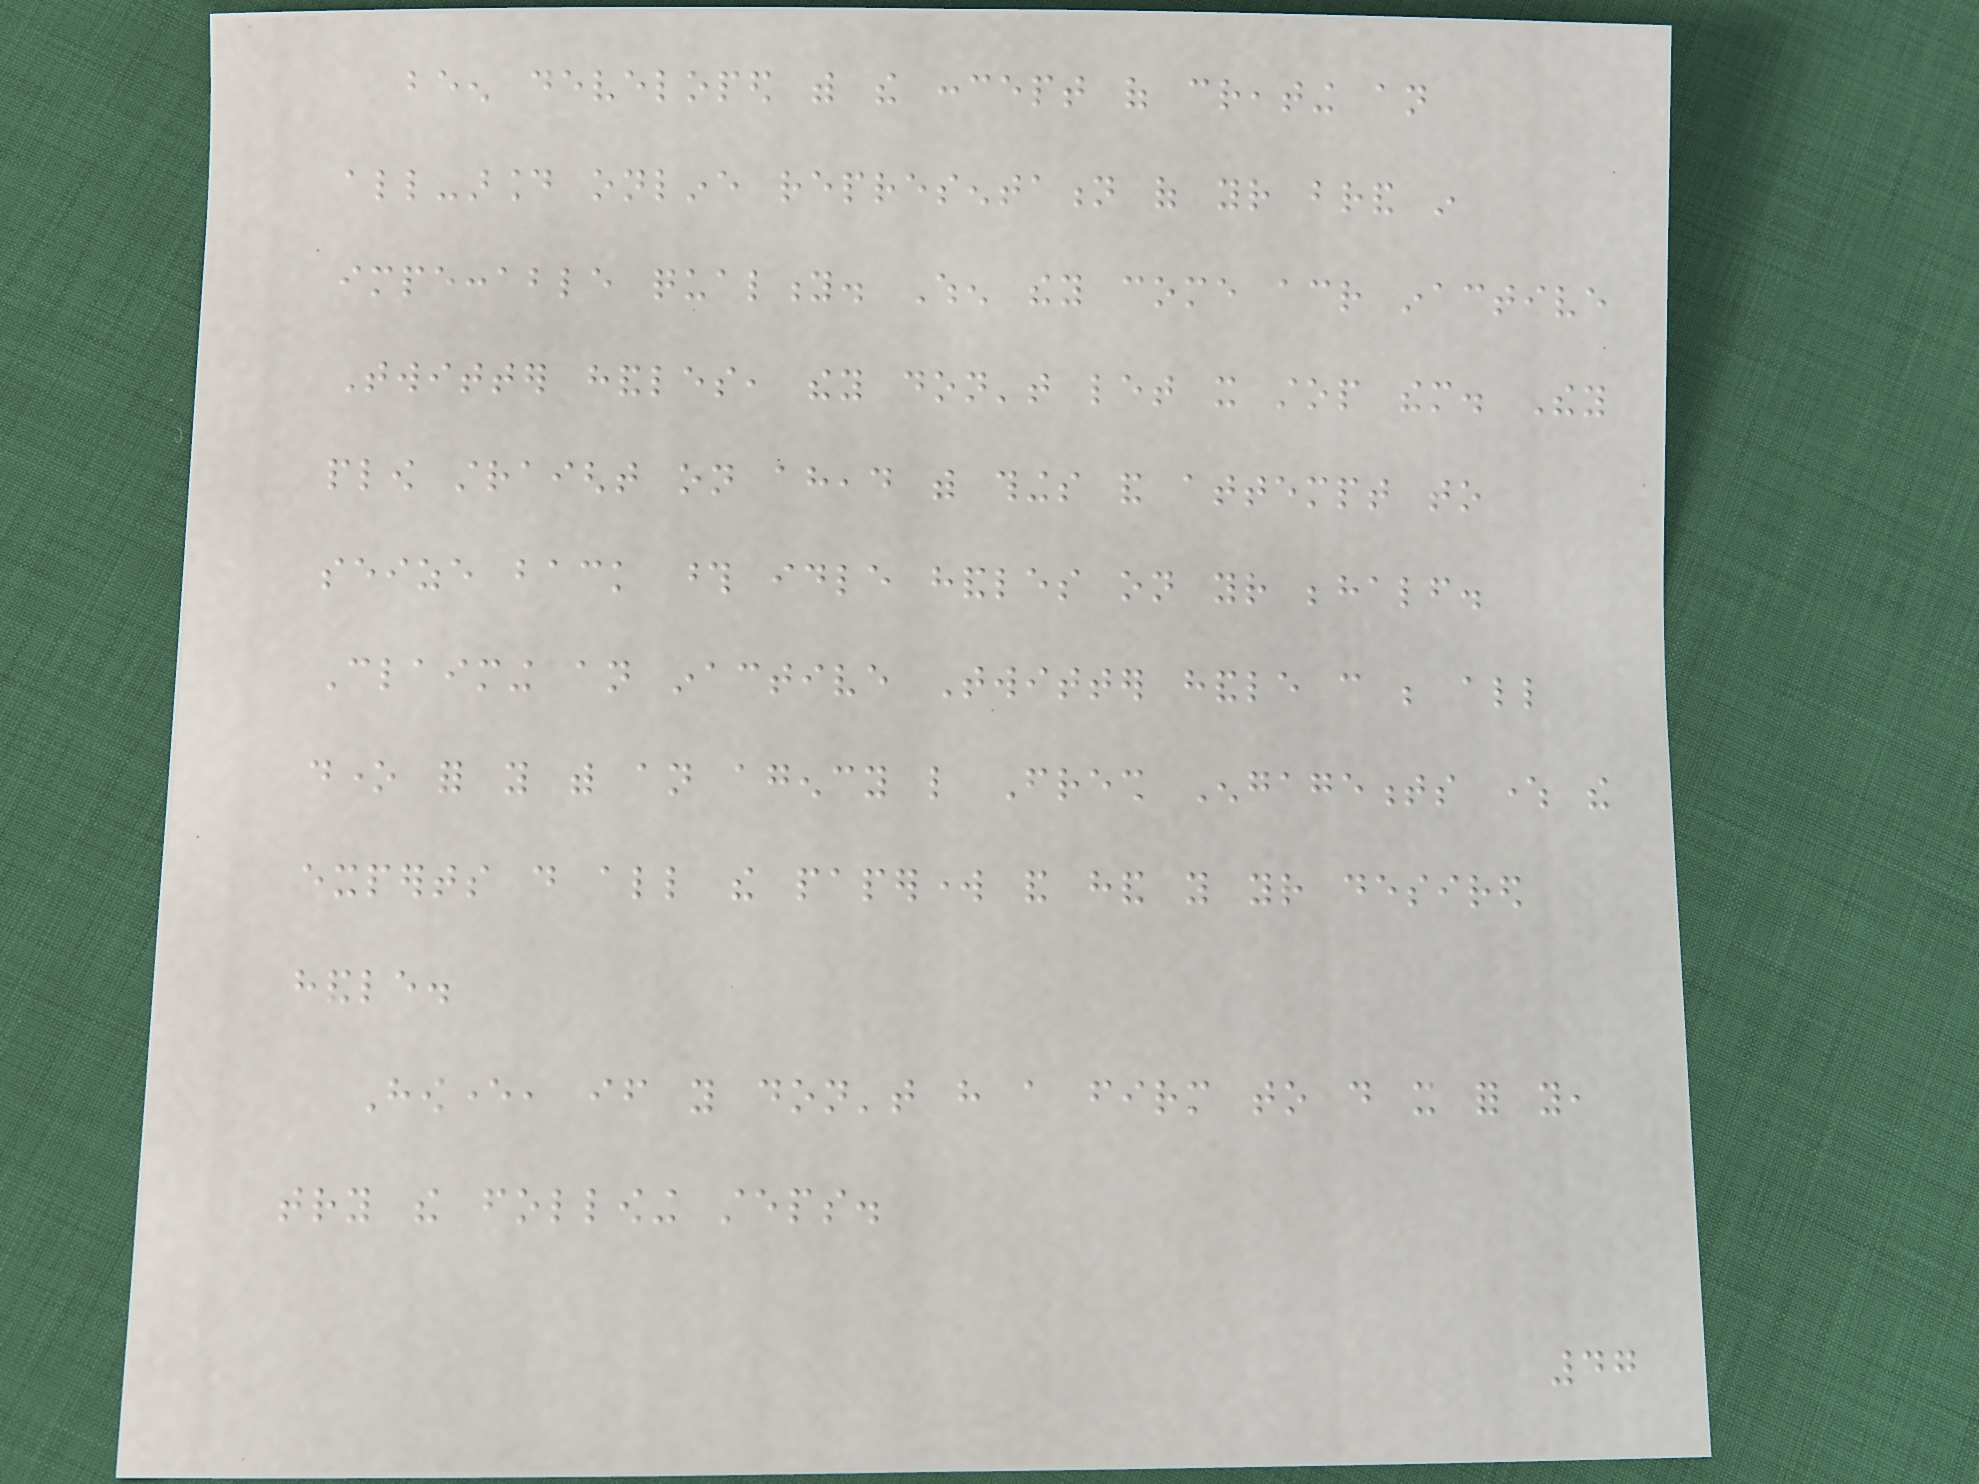been developed with the concept of creating an
all-around online representation of your brand in
impeccable quality. When they come across inactive
Twitter handles, they don't let it stop them. They
plow straight on ahead with things and attempt to
seize back those idle handles on your behalf.
Claiming an inactive Twitter handle can be all
done for you with an agency like Fresh Engagements where the
experts do all the paperwork and hand you your desired
handle.
However, if you don't have a firm to do it for you,
try the following steps.
47
